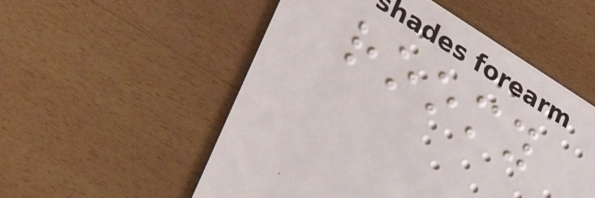roomy
